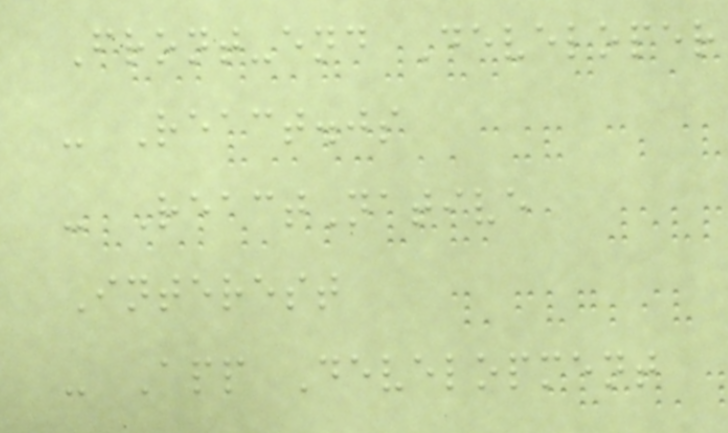Front-end Developer
- React.js
- ReactNative
Interest
- App Development
